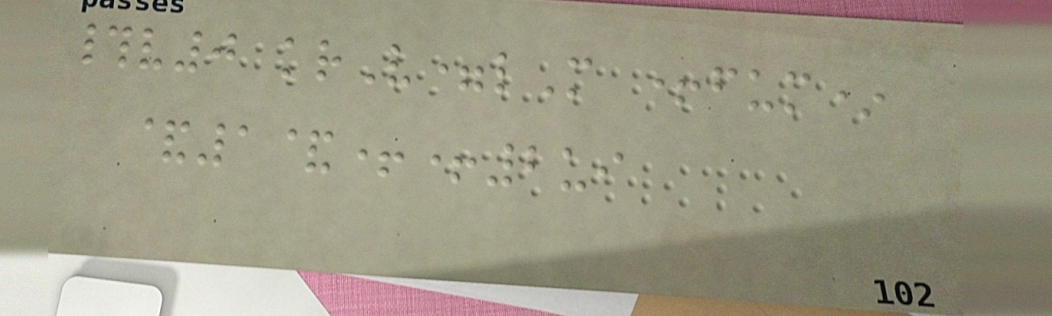#v0 krV=lM +fum*
&1&++2ui
